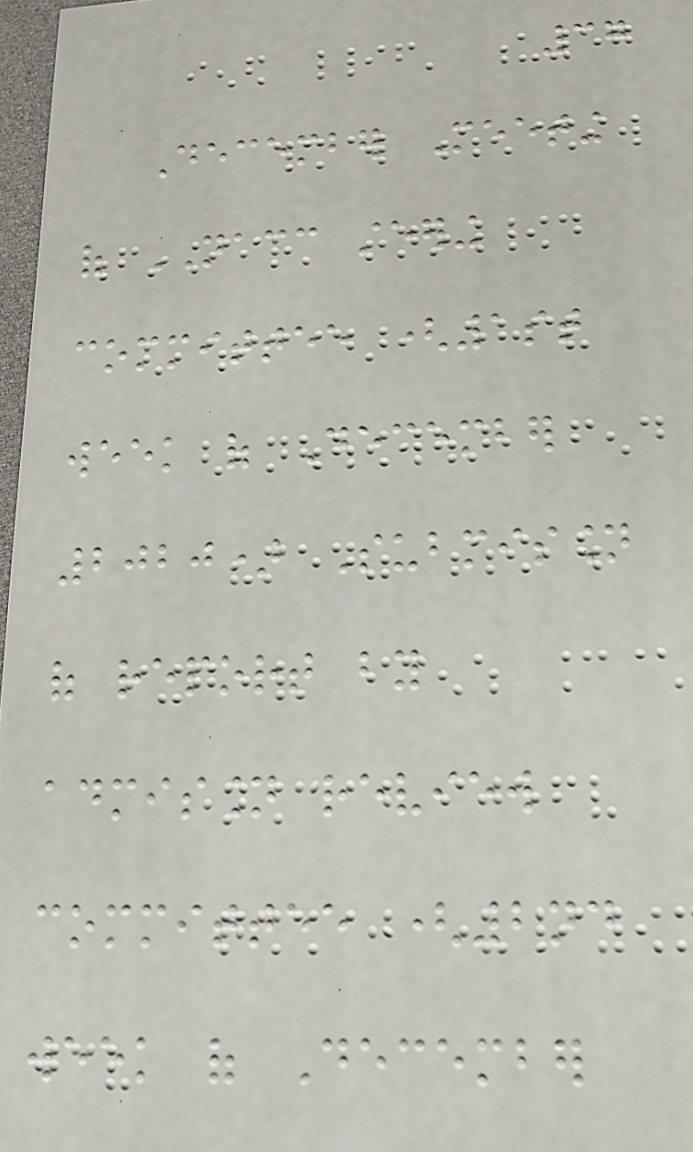37
December Meeting
of NACC steering
committee (1st
week of December
2020) Submission
of report by
admission review
committee (2nd
week of December
